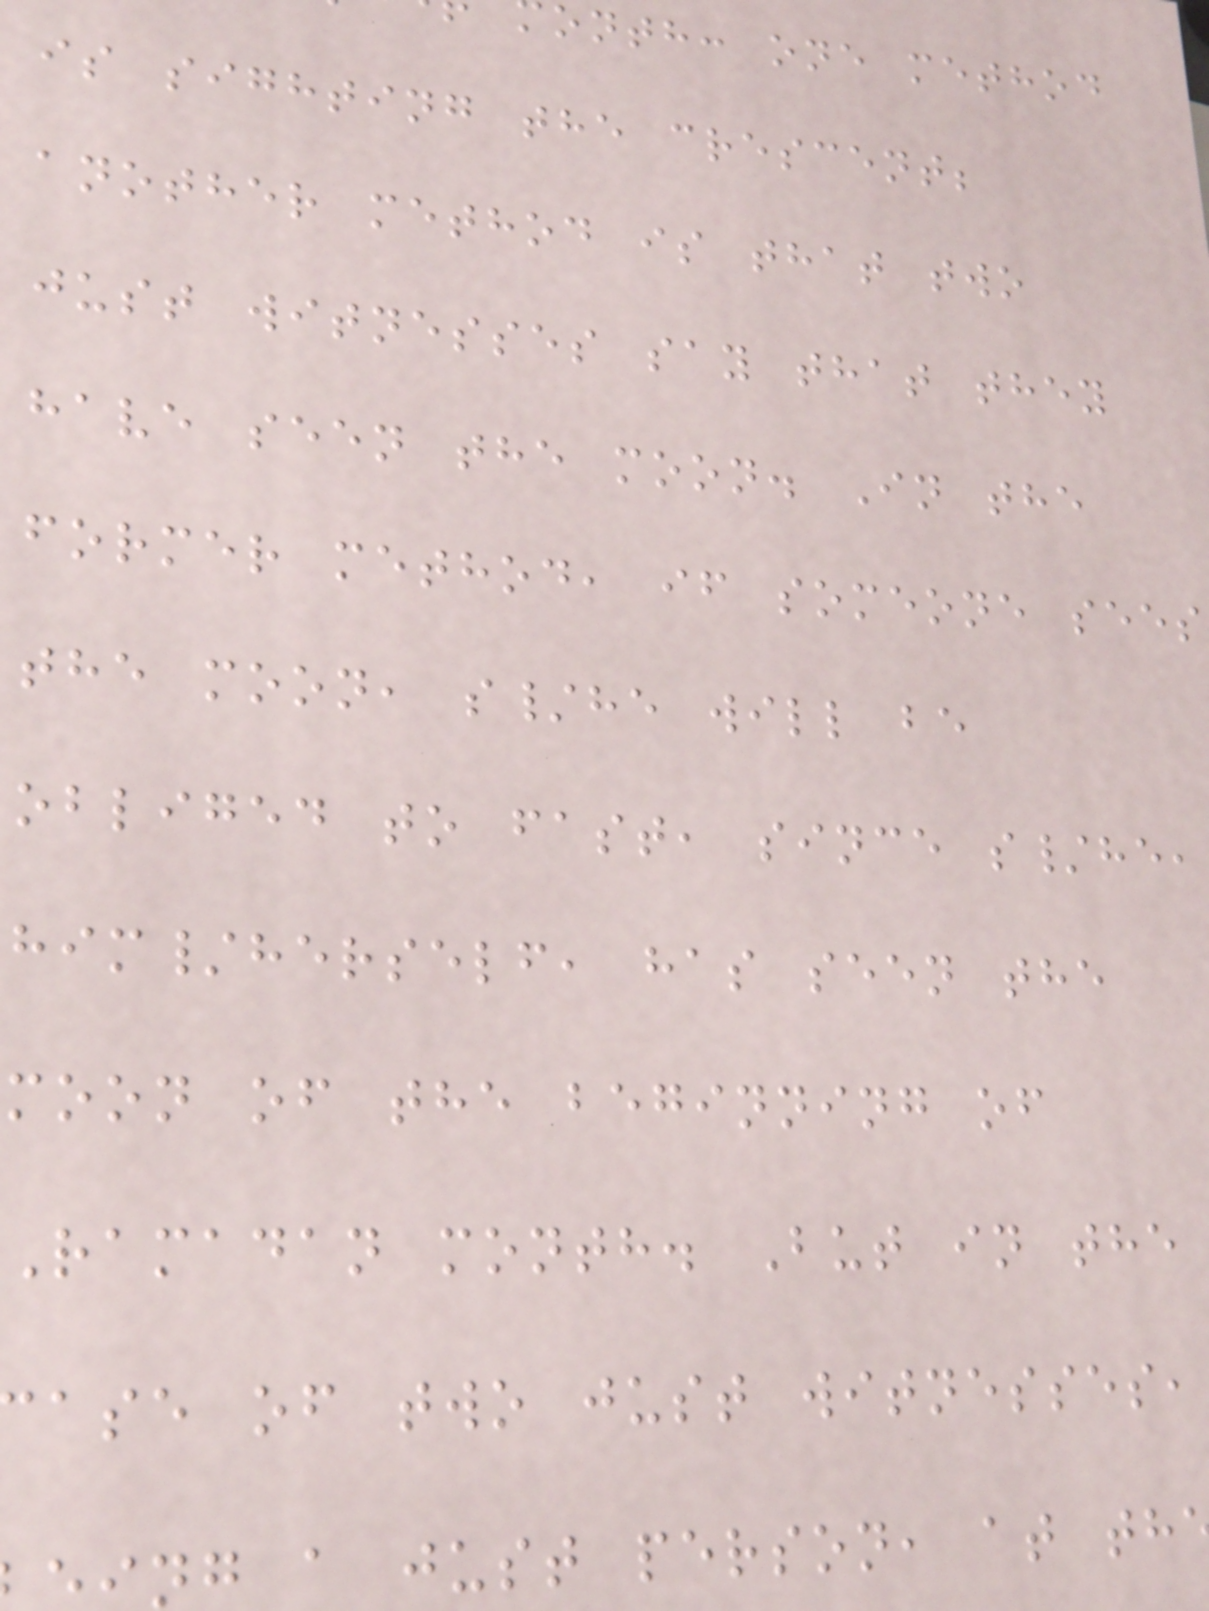onth: one method
is sighting the crescent;
another method is that two
just witnesses say that they
have seen the moon. In the
former method, if someone sees
the moon, s/he will be
obliged to fast, since s/he,
him/herself, has seen the
moon of the beginning of
Ramadan month. But in the
ase of two just witnesses,
ng a just person, at th
